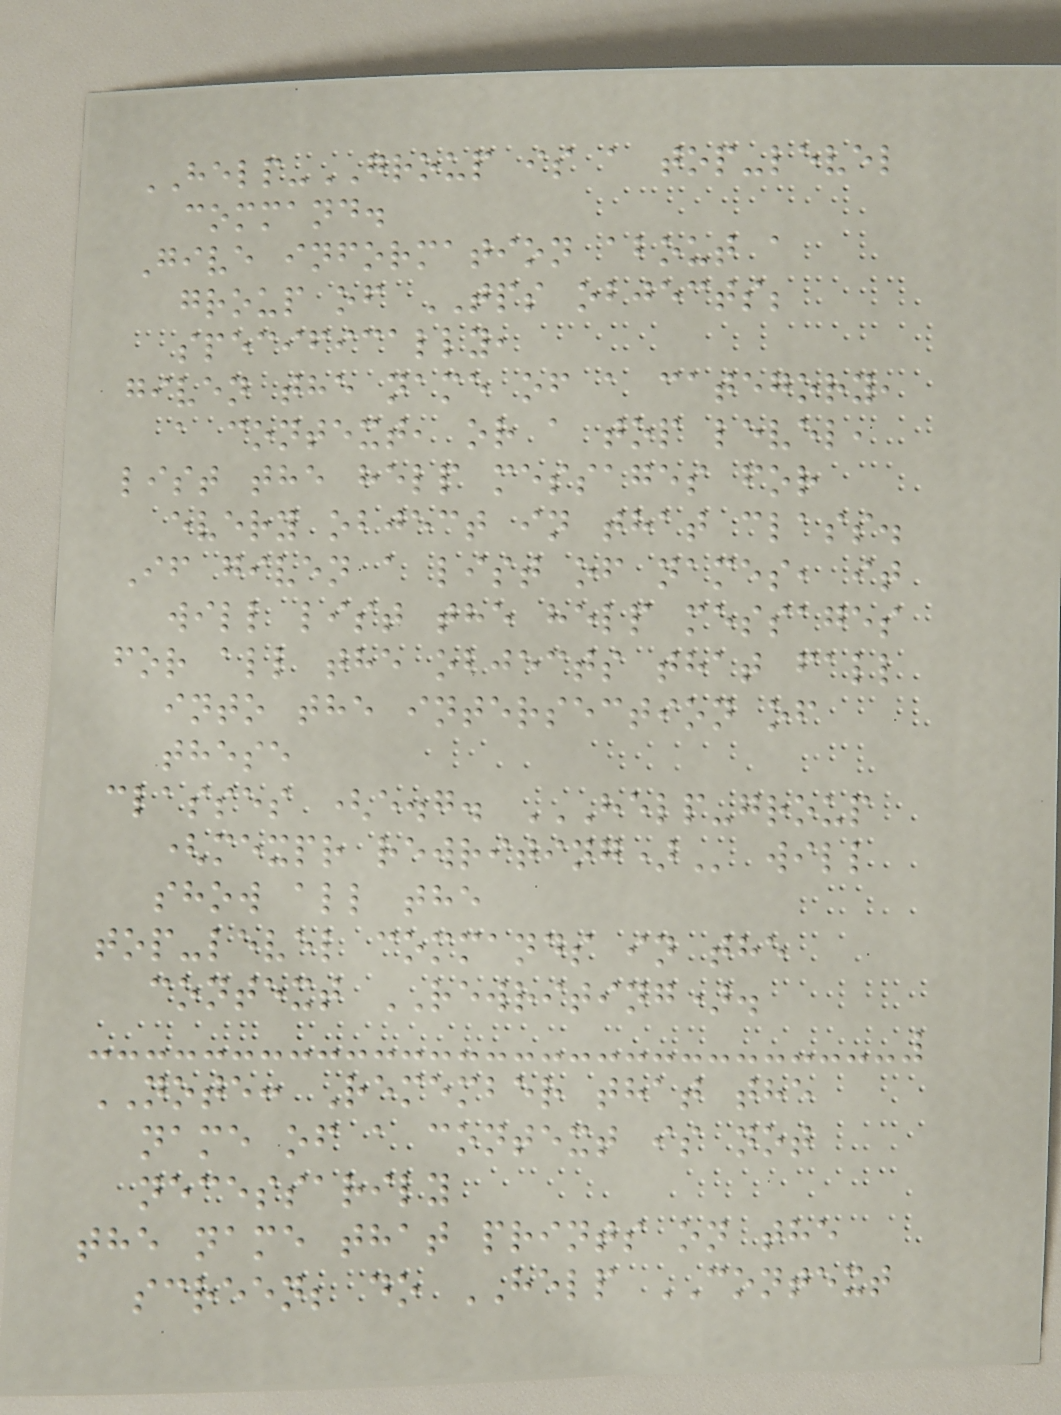HELP-GROUP is a top-level
command.
Give information about a
group of TPS objects;
specifically,
given the name of a category,
a context, or a top level,
list the help messages for
every object in that class.
If given a list of names, it
will list the help messages
for all the objects that fall
into the intersection of
these
classes (e.g. HELP-GROUP
(MEXPR REWRITING) will
show all the
top-level commands in the
context REWRITING).
NOTE: Remember that the
name of a context is not
necessarily
the name that prints on the
screen; do HELP CONTEXT
